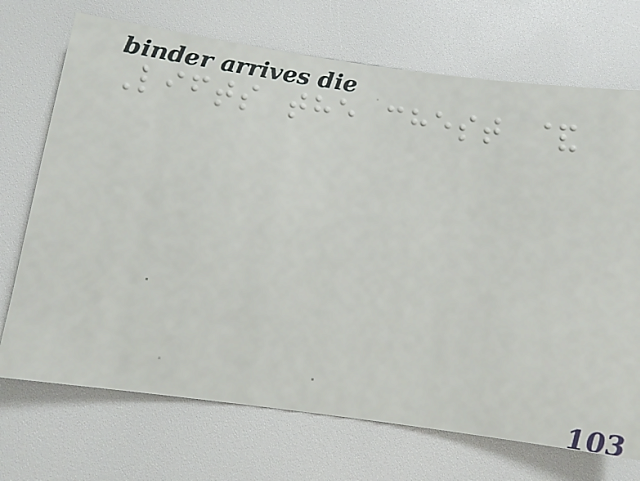Lifts the chest &
